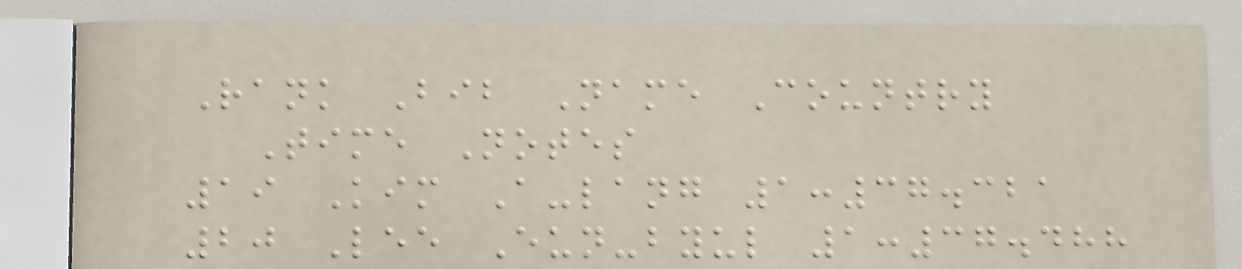Rank Bib Name Country
Time Notes
19 Kim A-lang 1:37.321
20 Lee Eun-byul 1:37.488
